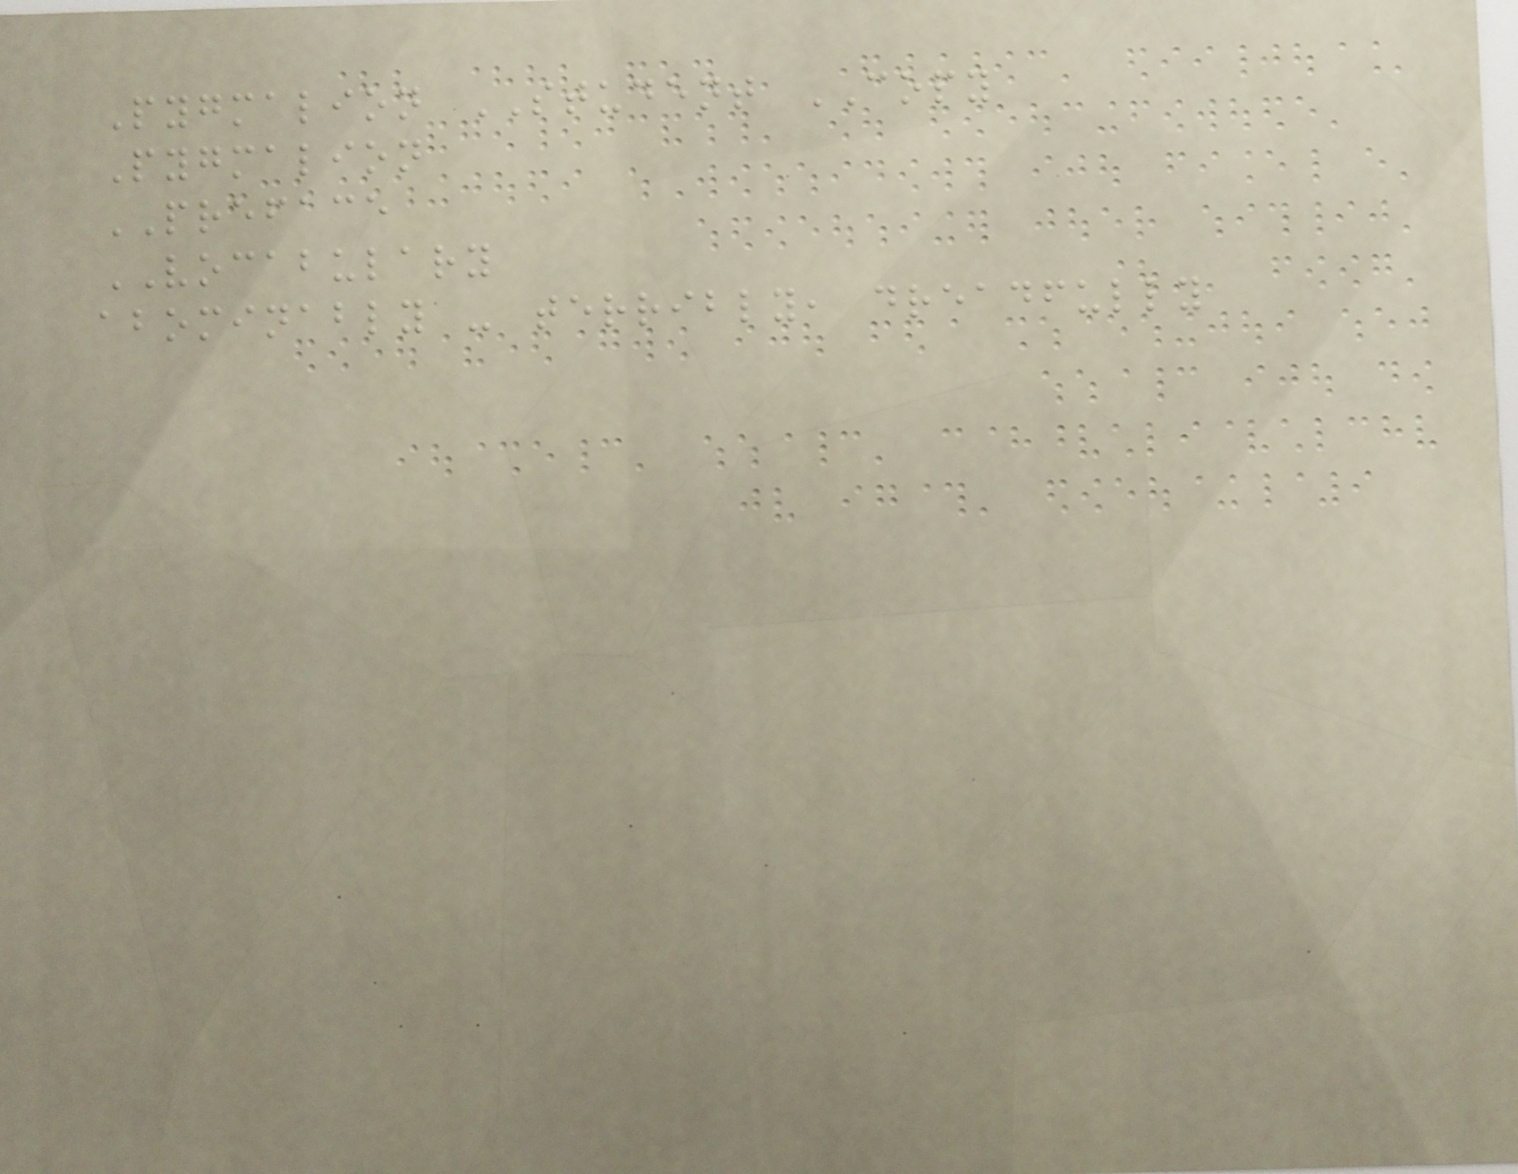Pygmalion STUDENT COPY
Pygmalion
PREFACE
VOCABULARY
abominably - terribly, dreadfully
